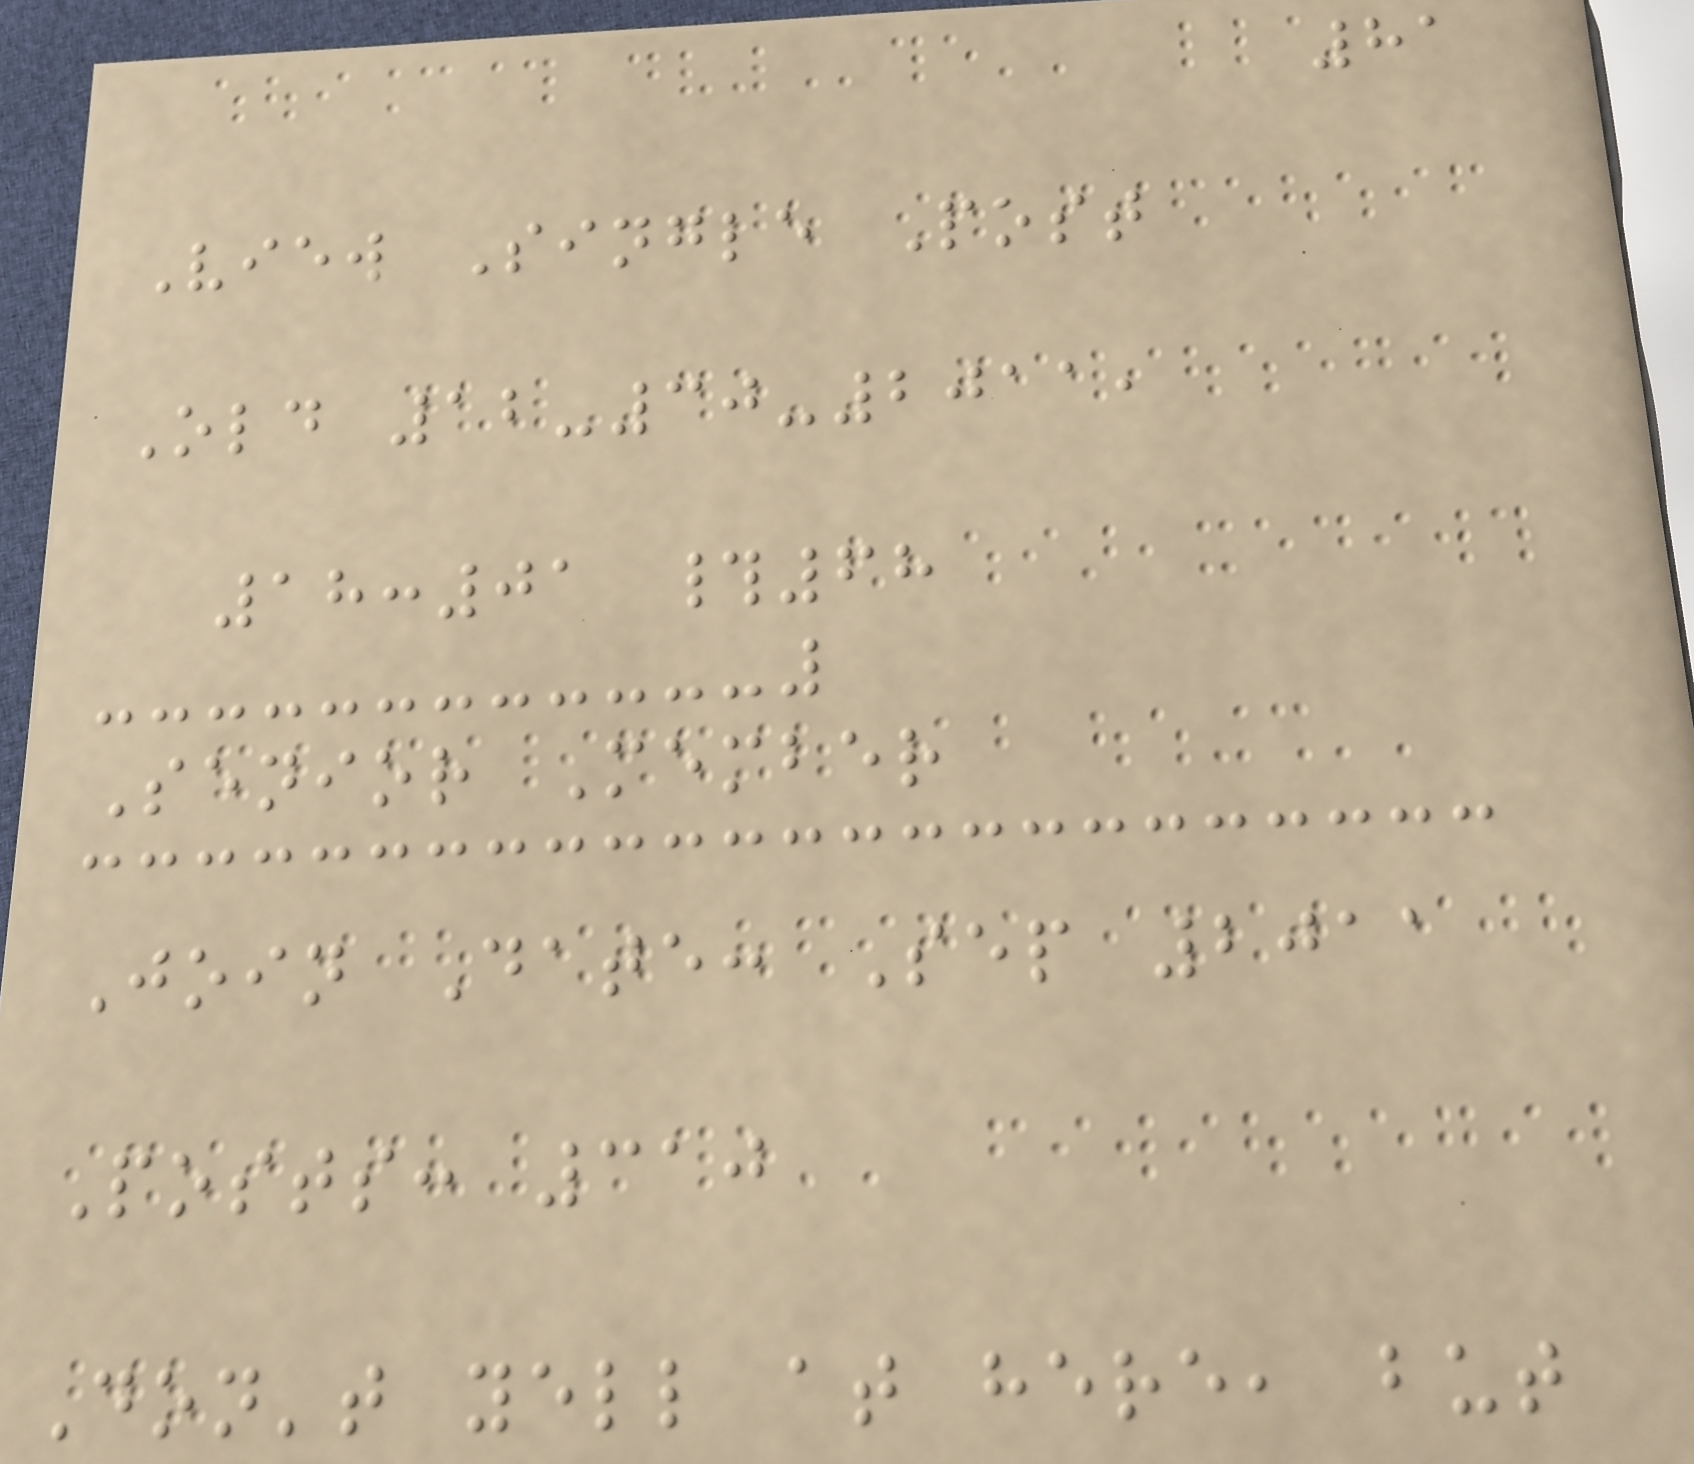81
View Single Post
Old 12-30-2011,
18:01 #68
Senior Member
Join Date: Sep 2011
Posts: 310
Don't yell at here, but
